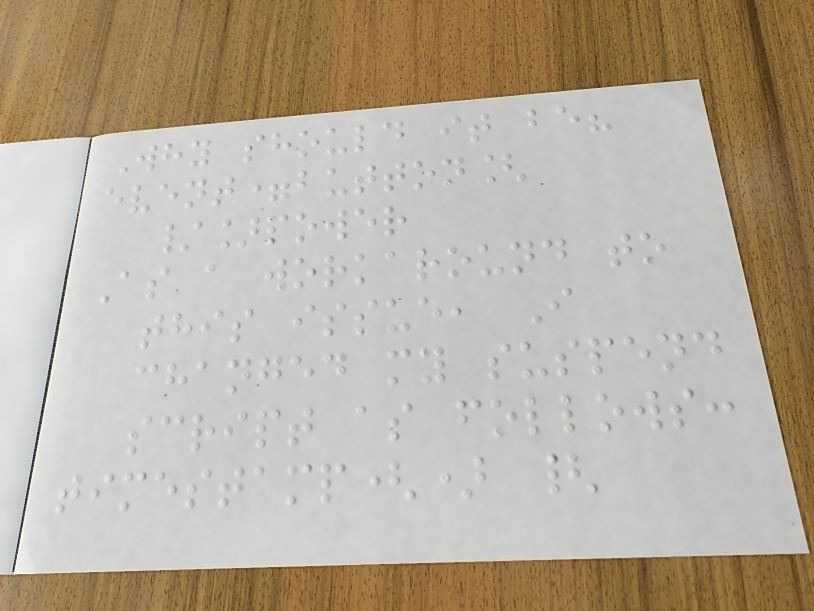Why should it be?
event=button[
/]power
As a workaround to
this issue, I
changed my suspend
script as follows:
timestamp() {
